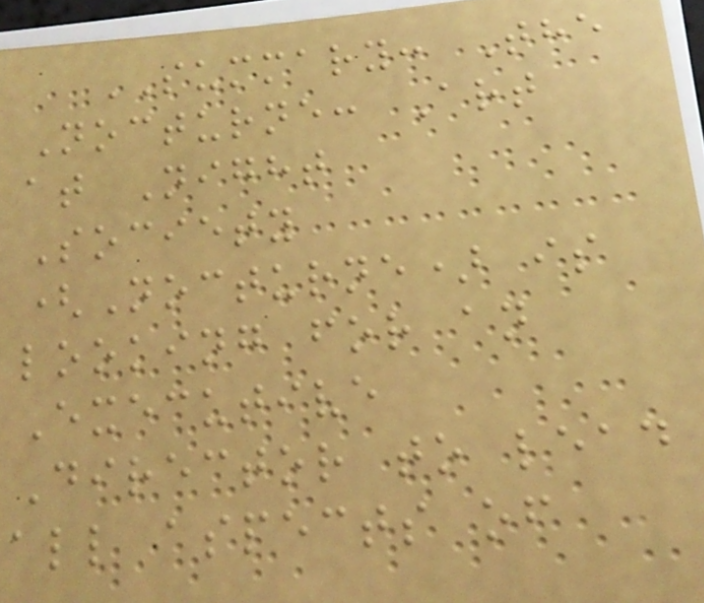SUMMARY: The
Nocturne: Art
at Night
Society
(Nocturne) is
looking for an
Executive
Director to lead
all aspects of
